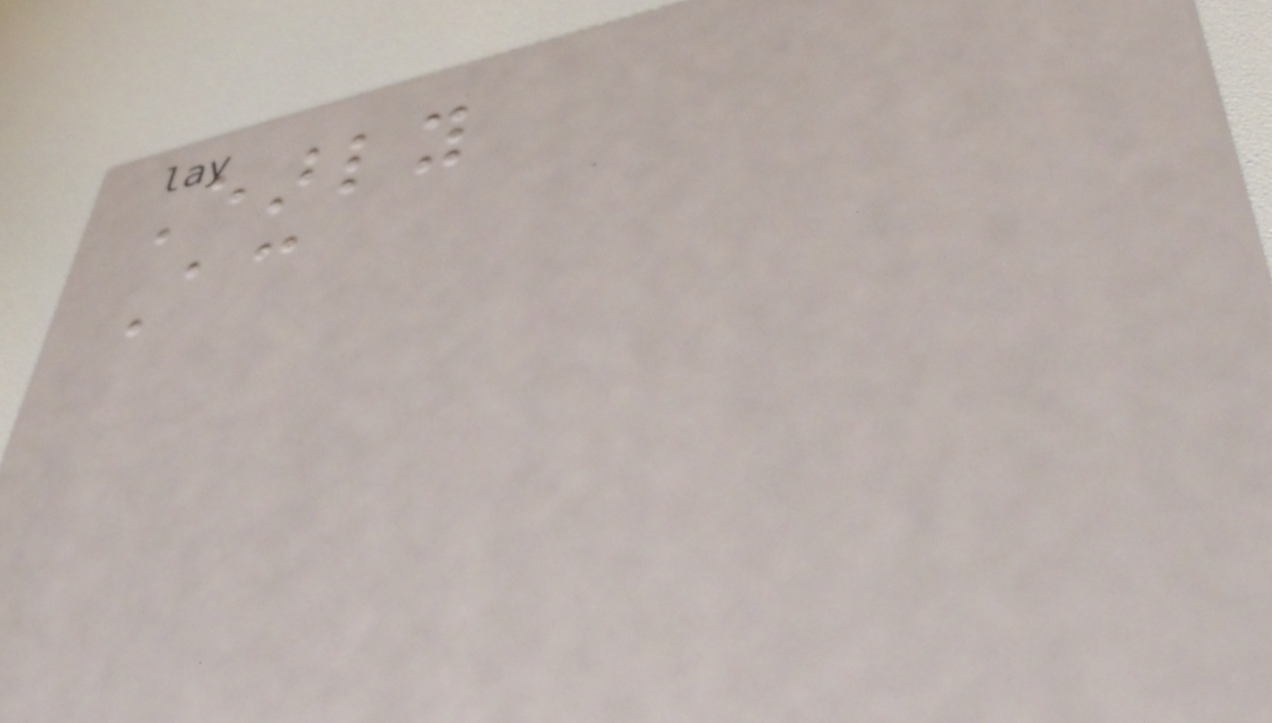Early
According
